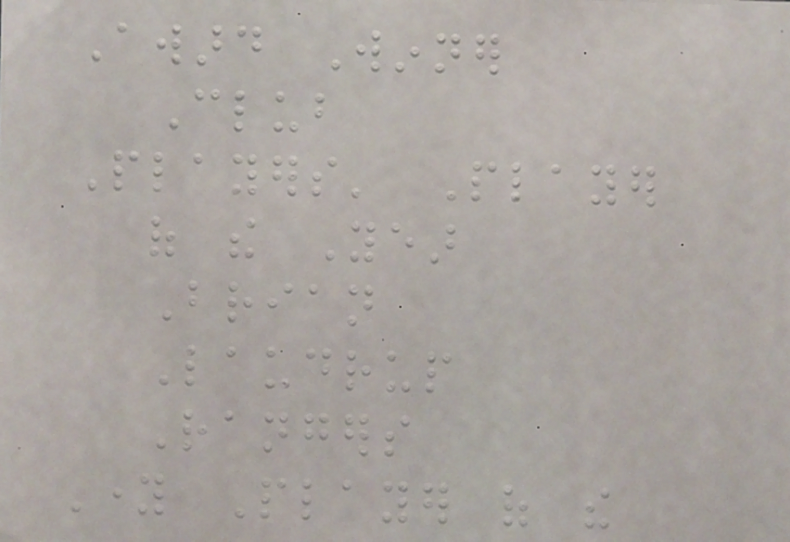Award Winner
Club
Players' Player
of the Year
Brian
Laudrup
Rangers
Young Player of the
